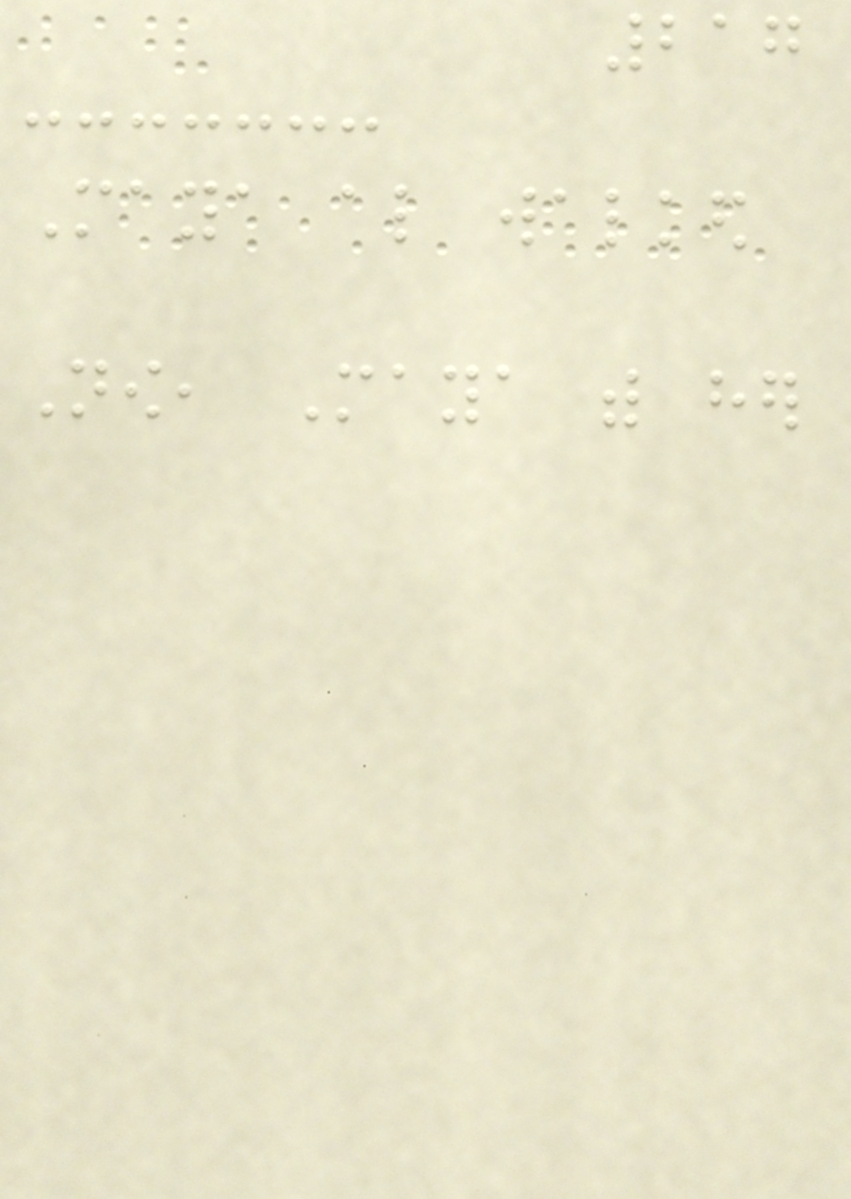217
Maya also walked
Now, Maya with her
